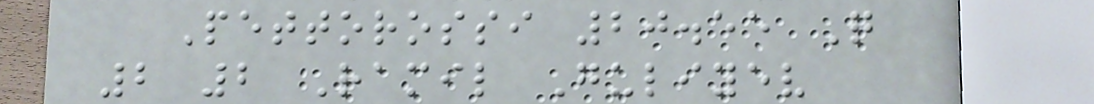Pettorossi 20.55 Q
2 2 Ramil Guliyev
